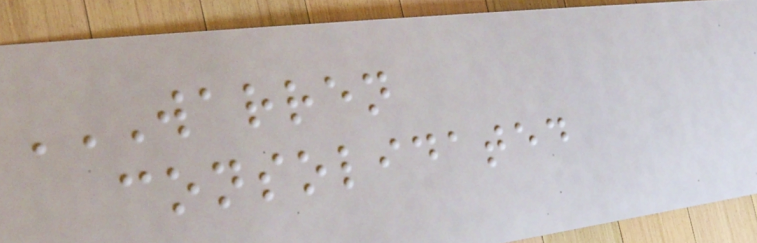WARREN
CONSOLIDATED
